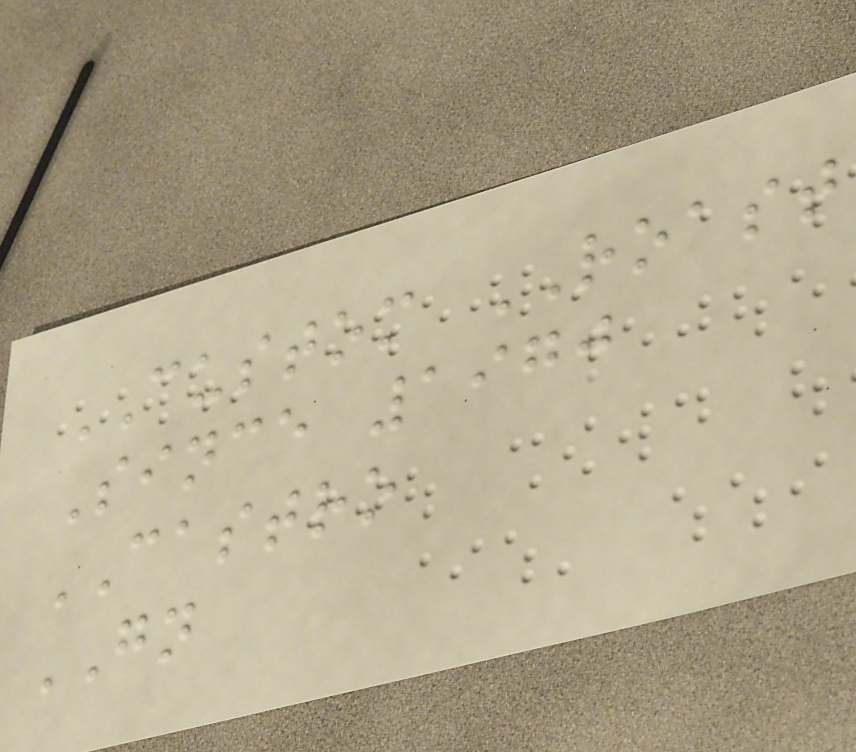CUSTOM ROAST
Since 1970
CASTRO
GN
